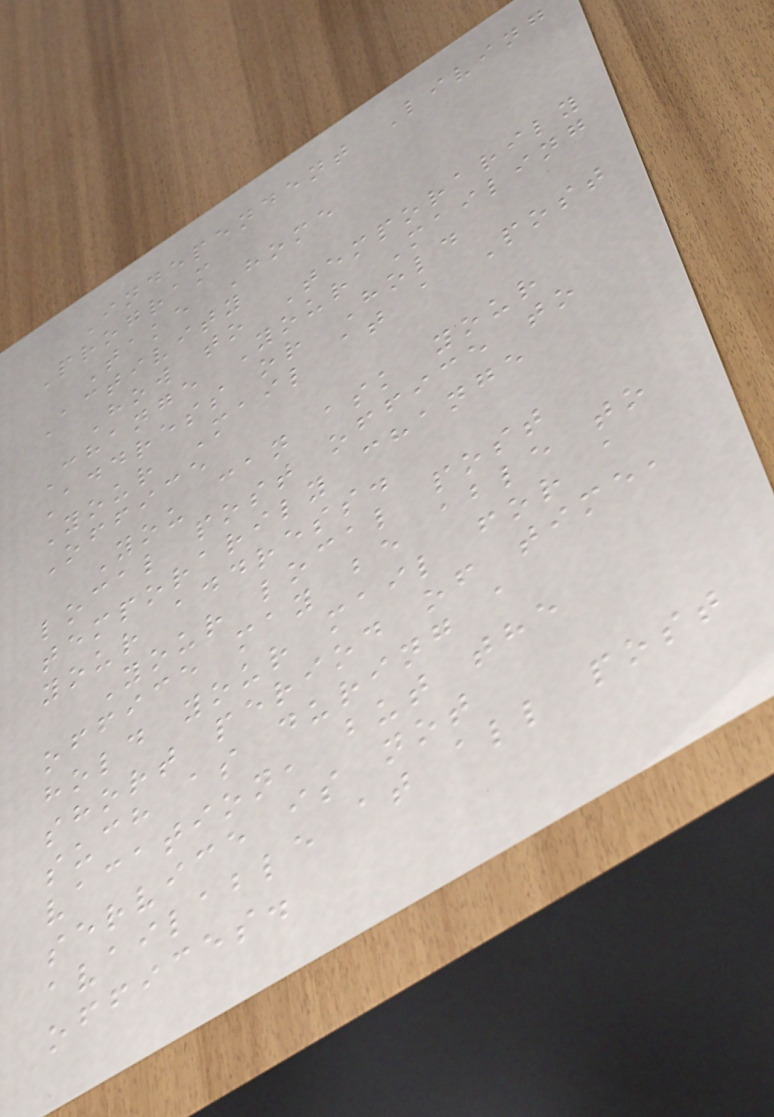Independent Living
Program
Take Home
Activity
How to Temporarily
Change Your Mailing
Address or Hold
Your Mail at a Post
Office
You can ask your
local post office to
temporarily change
your address.
Your local post
office may be able to
hold your mail for a
short period of time,
such as during a
vacation, but the
service is not
available at all post
offices.
